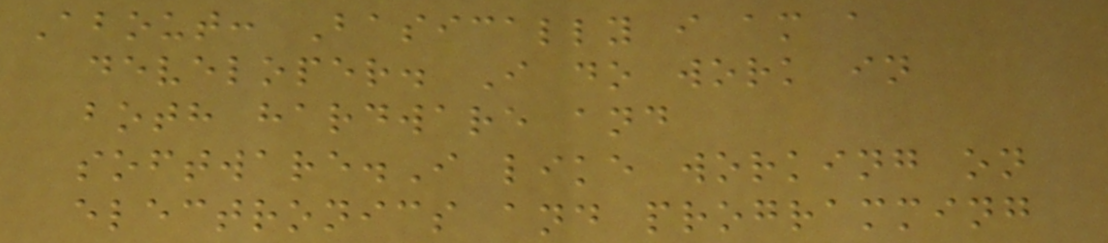About: Basically i am a
developer. I do work in
both hardware and
software.I like working on
electronics and programming
